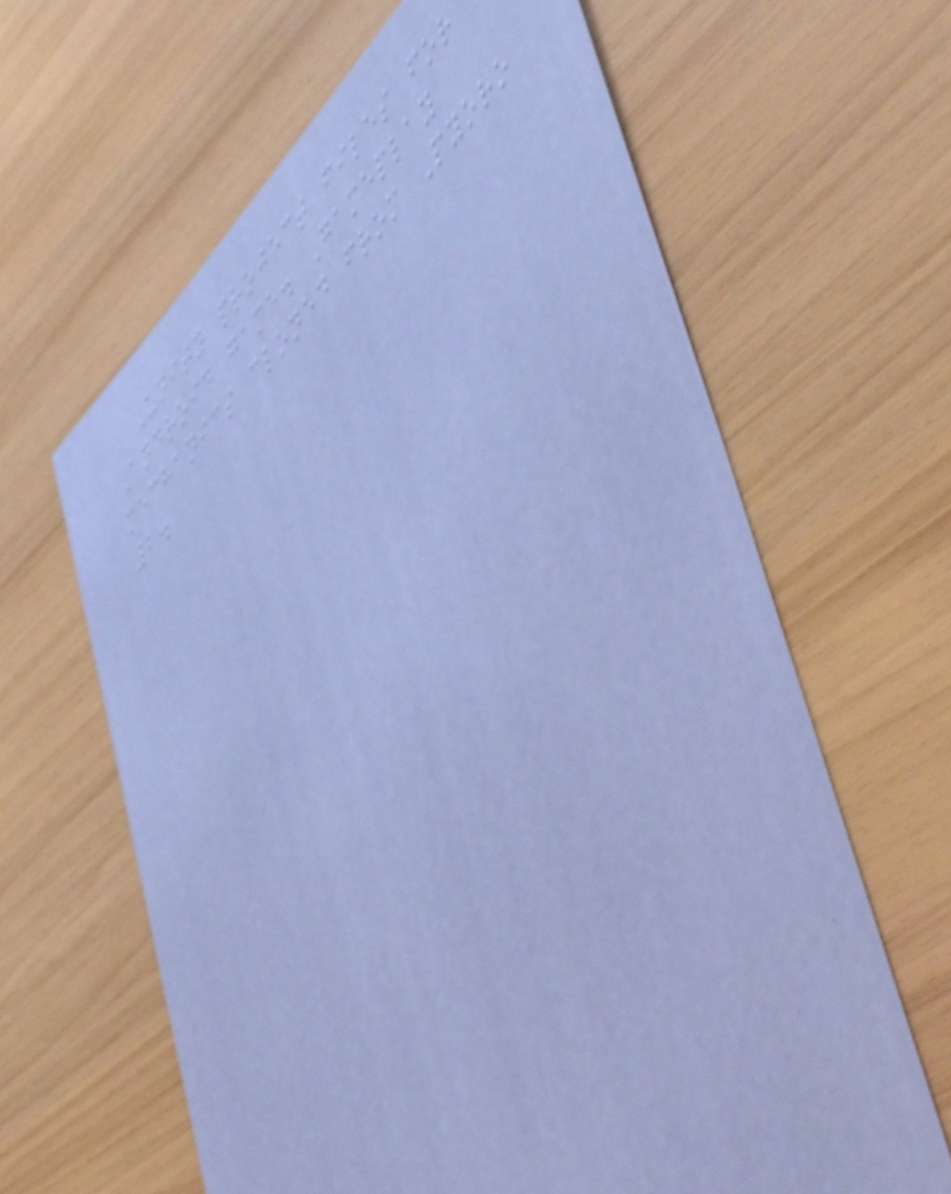Unity project files for
Android game. Gameplay
mechanics cloned from Pyoro
2.
